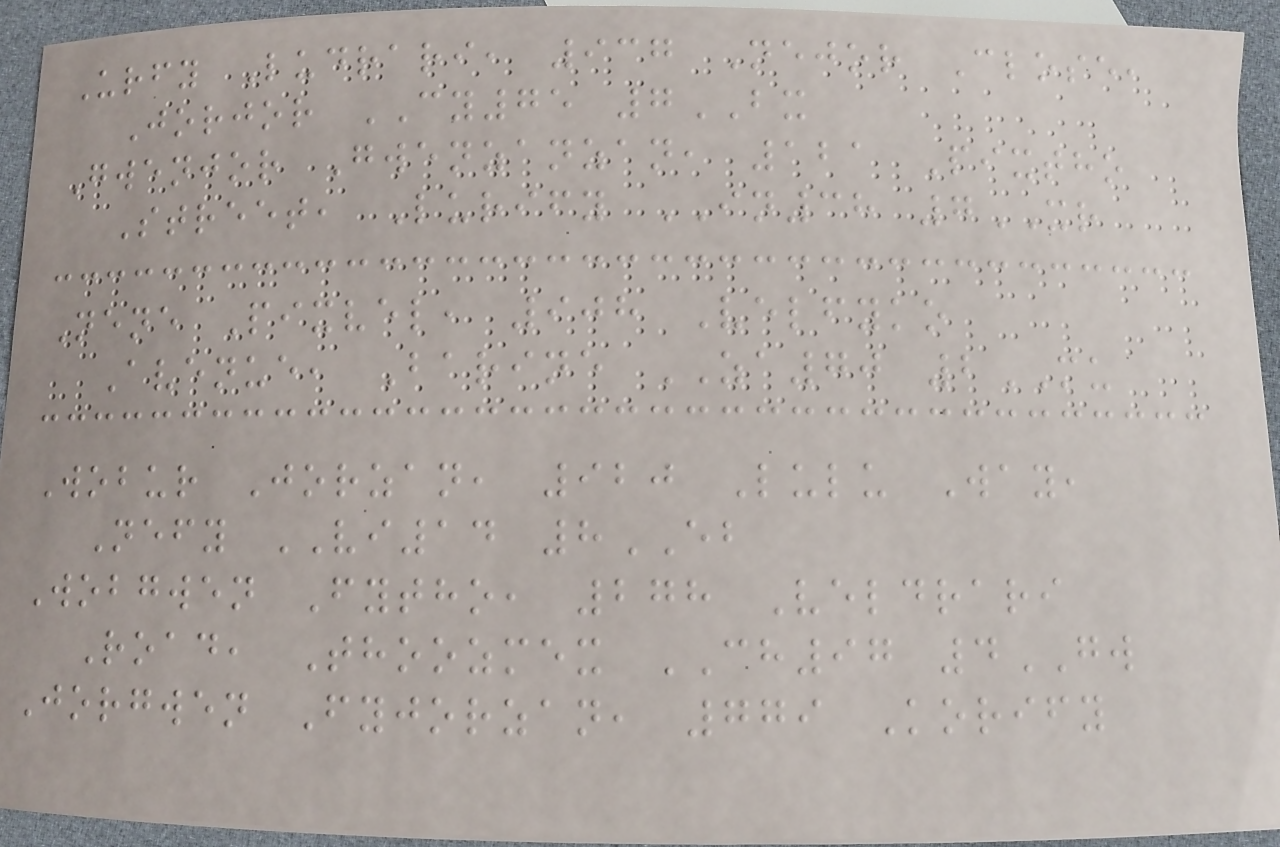Urfy Ludrari, 937 Nejor Close,
Jorjor CY75 7BX
Gwenjor Gwenzanzan, 121 Pixtho
Street, Lurify IN38 7XR
Nene Pixvel, 908 Velfyko
Avenue, Barine ZA70 2MU
Wobur Jorzan, 920 Lulu Way,
Nefy VI14 8EB
Wobgwen Fytho, 278 Veldrari
Road, Thoozmex CH97 4GW
Jorgwen Fyjorzan, 779 Korify
